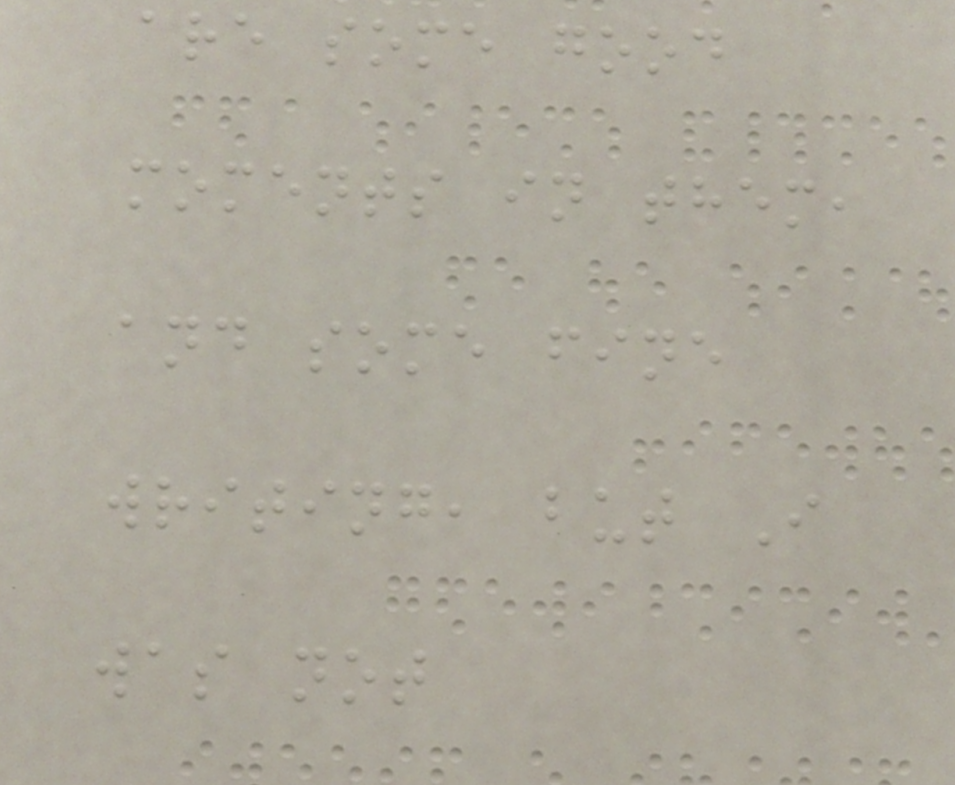are some good
moments in them,
and some fine
writing, but I
was not
